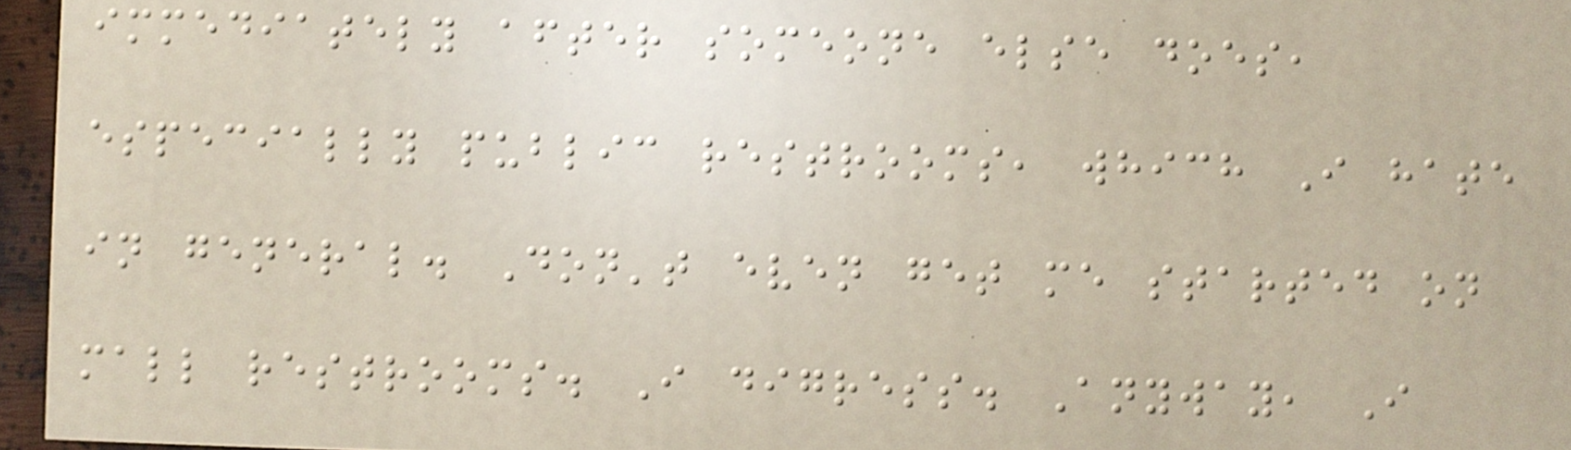immediately after someone else does,
especially public restrooms, which I hate
in general. Don't even get me started on
mall restrooms. I digress. Anyway, I
